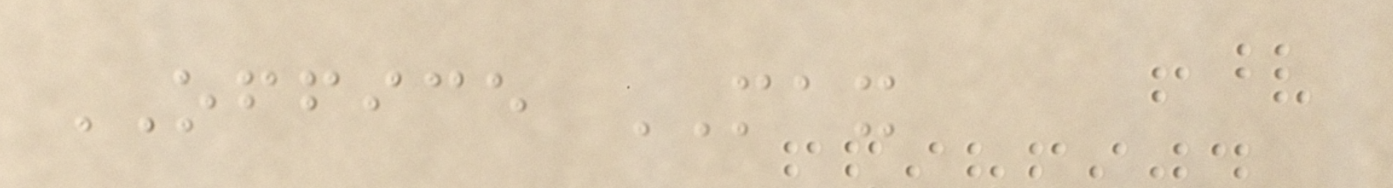OFFICE MAX
